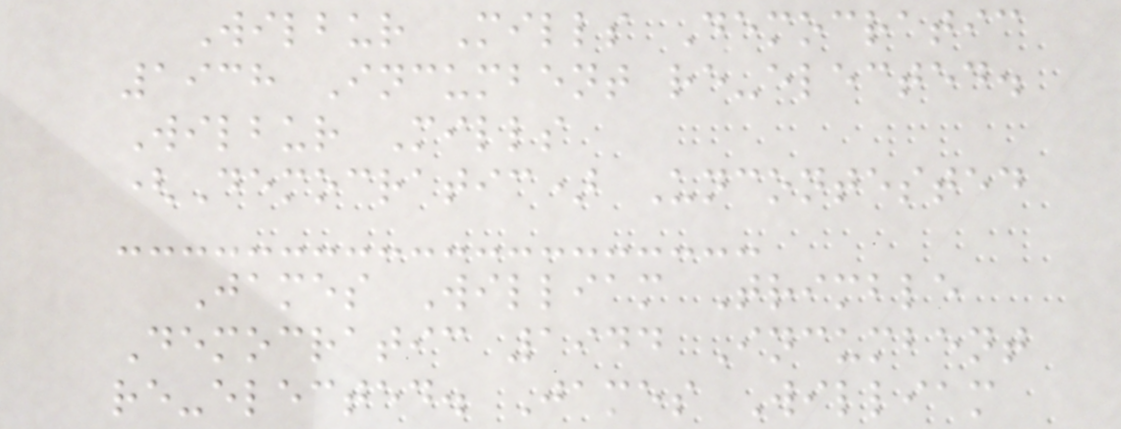Wilbur Mills Democratic
1938 Incumbent re-elected.
Wilbur Mills
(Democratic) Uncontested
James William Trimble
Democratic 1944 Incumbent
re-elected. James William
